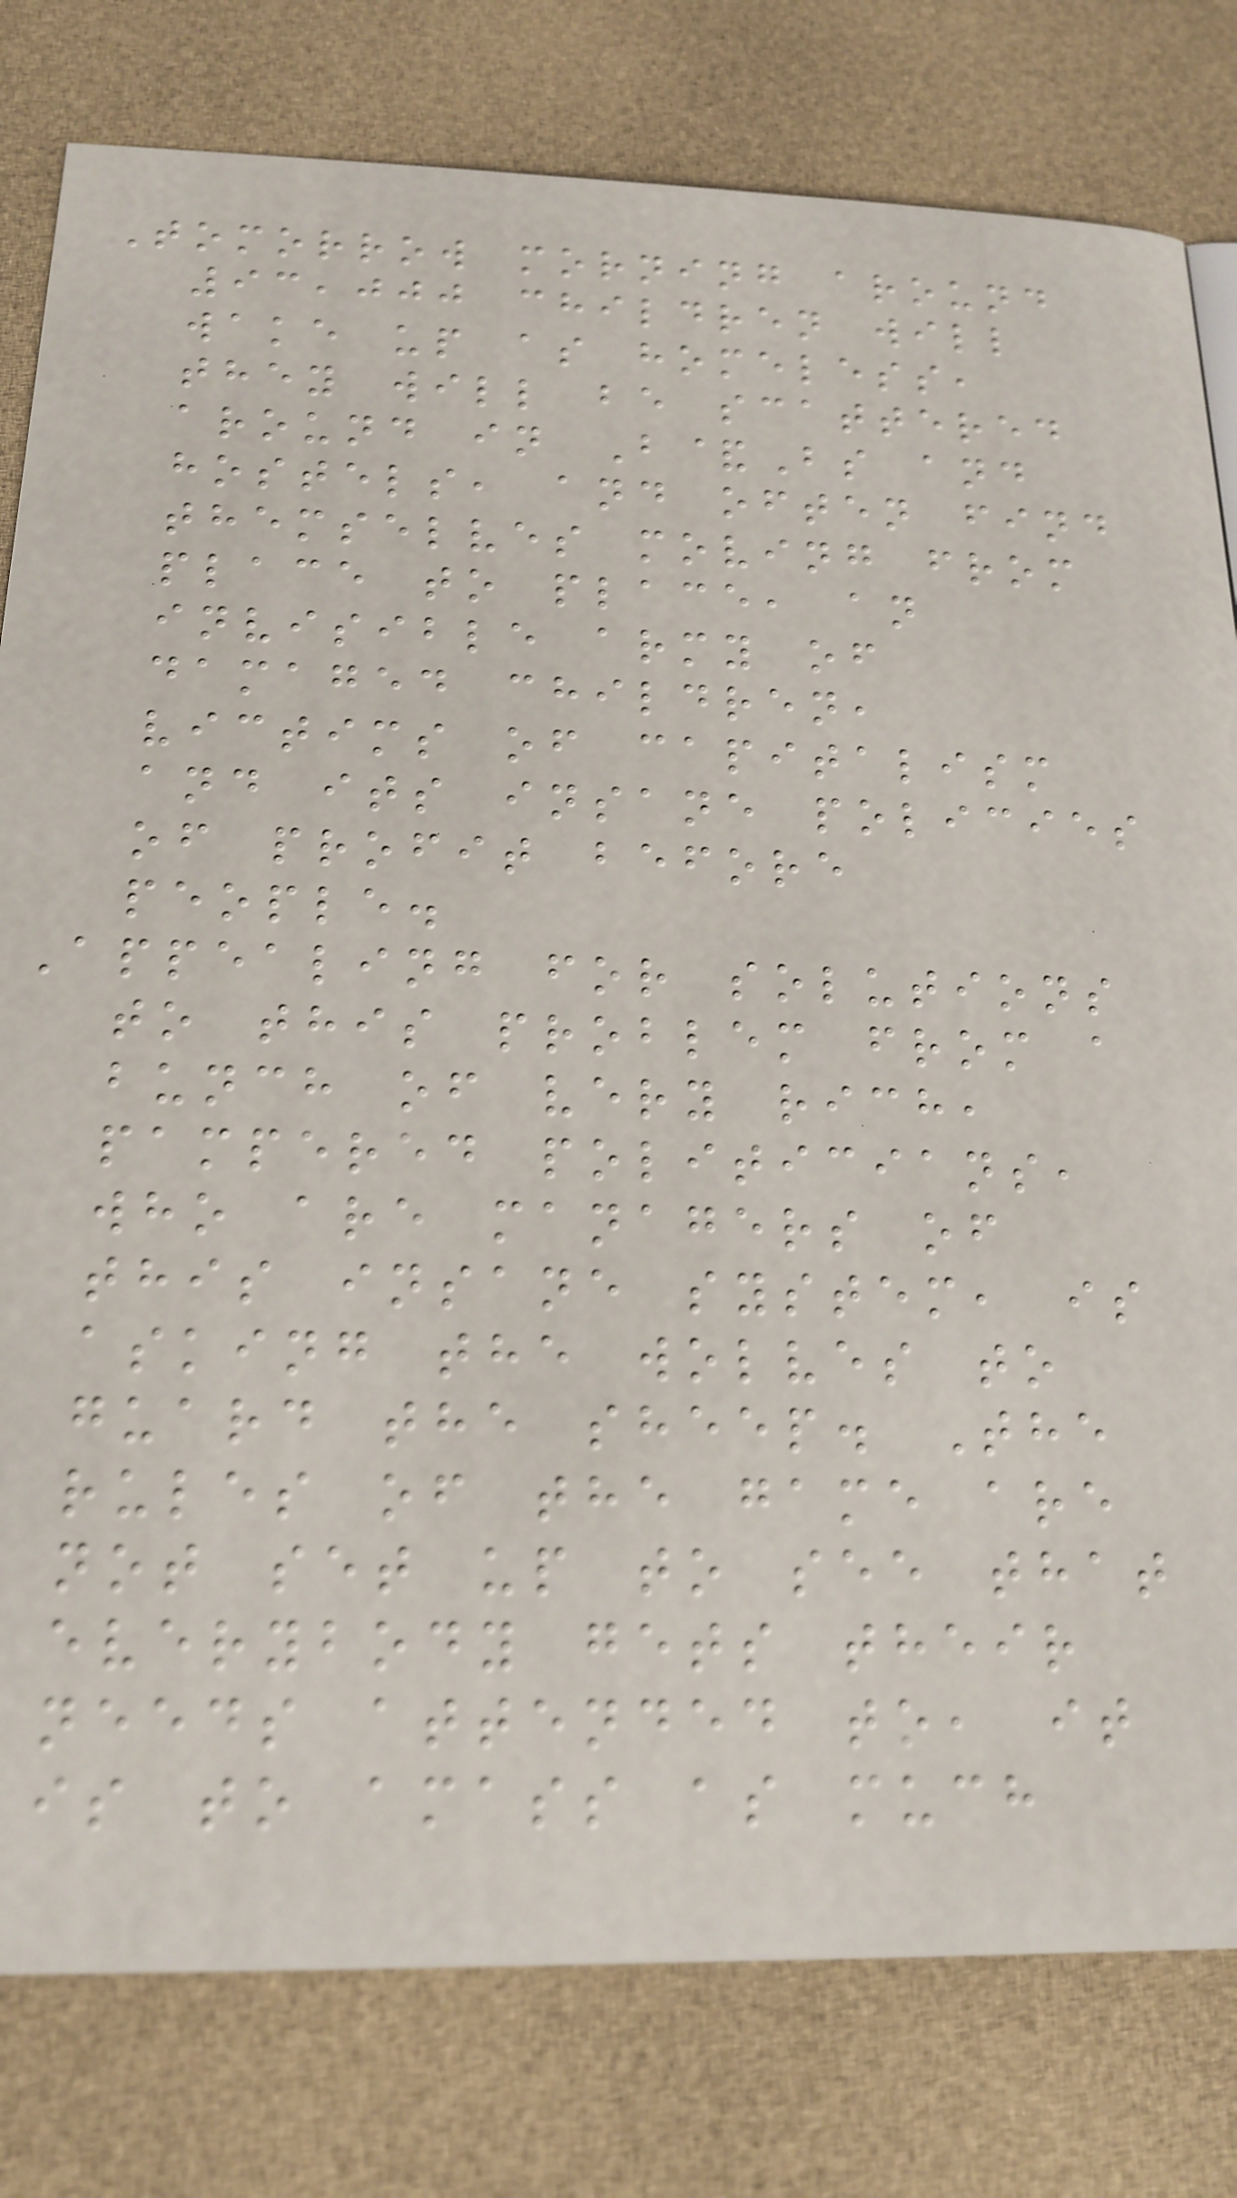Tomorrow morning around
93,000 children will
wake up as homeless,
they will be scattered
around in B&Bs and
hostels, and often find
themselves moving from
place to place, an
invisible army of
damaged children,
victims of capitalism
and its insane policies
of profit before
people.
Appealing for solutions
to this problem from a
bunch of very rich,
pampered politicians,
who are managers of
this insane system, is
asking the wolves to
guard the sheep. The
rules of the game are
not set up to see that
everybody gets their
needs attended to, it
is to amass as much
